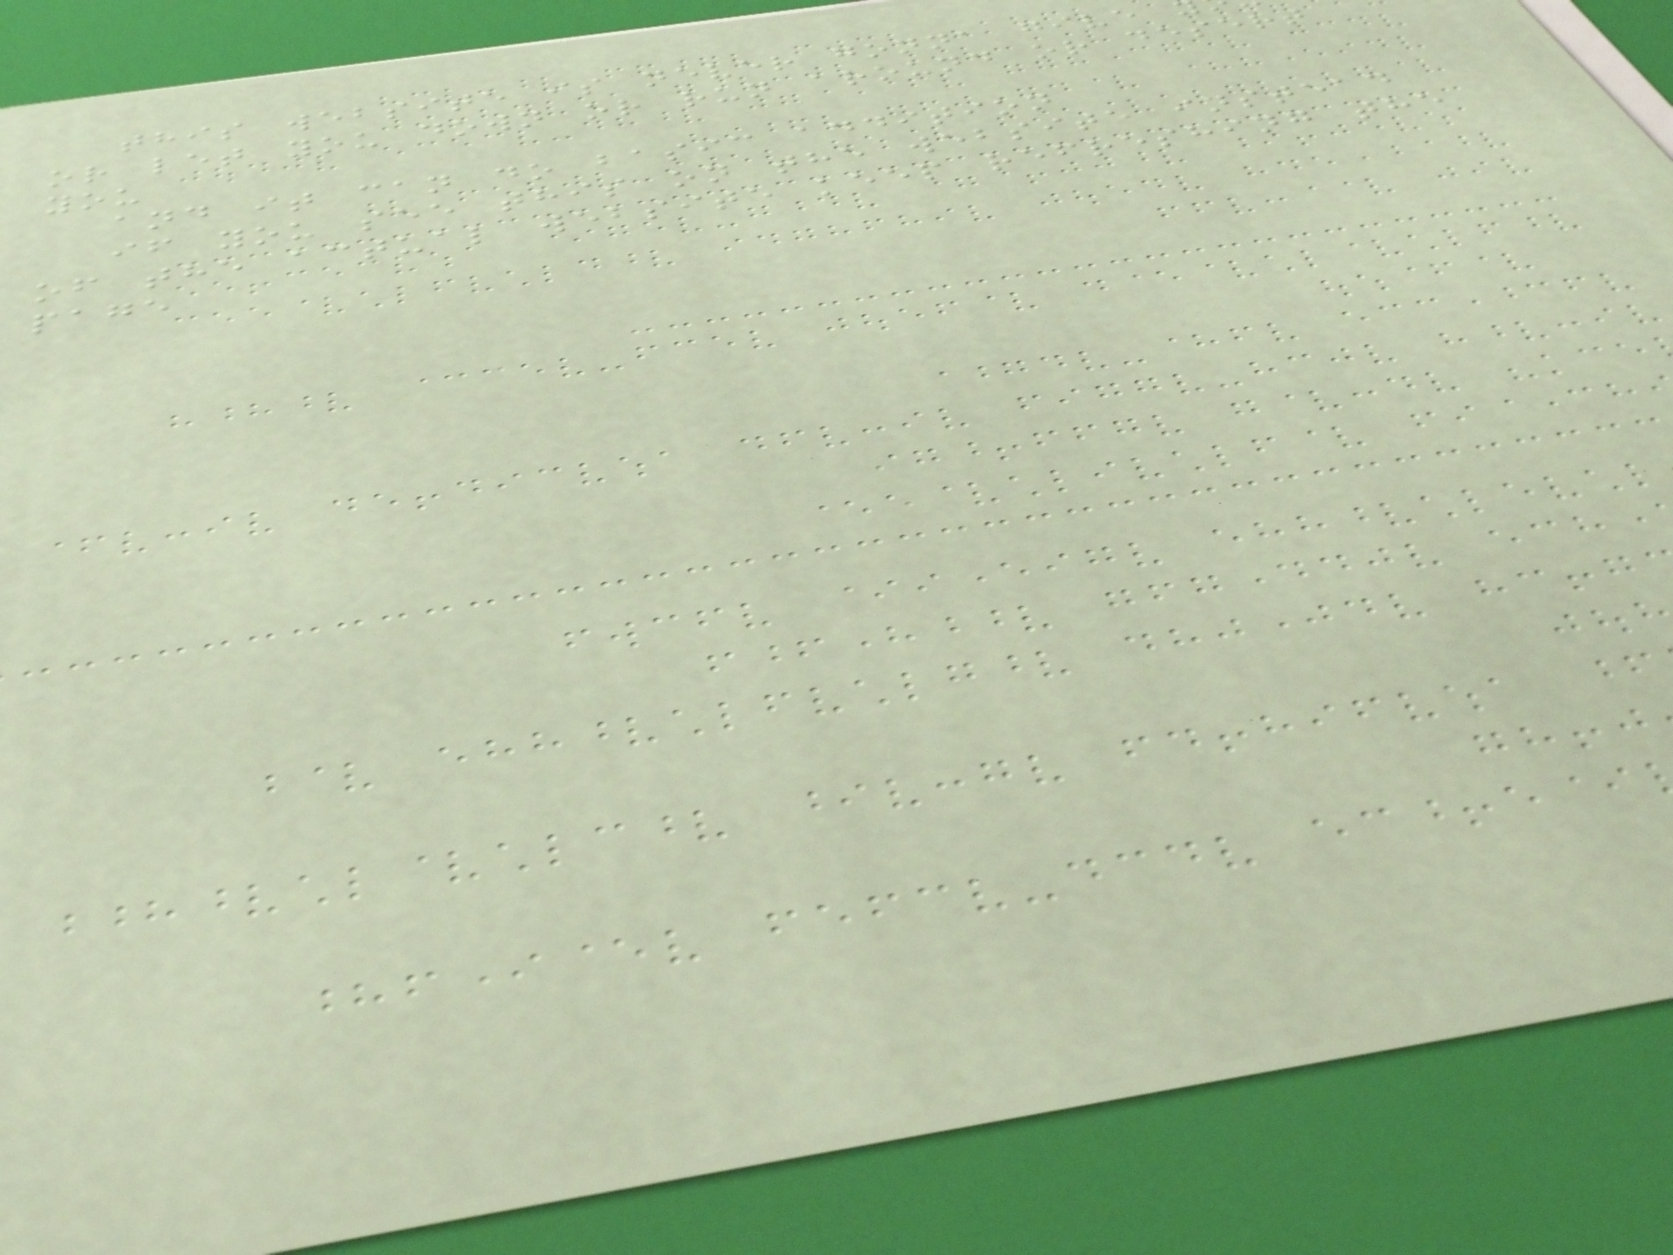this website is never gonna give
or let you down or run around or desert
you
and it can do basic addition
if you see this on the website instead
of the actual website keep refreshing the
page
